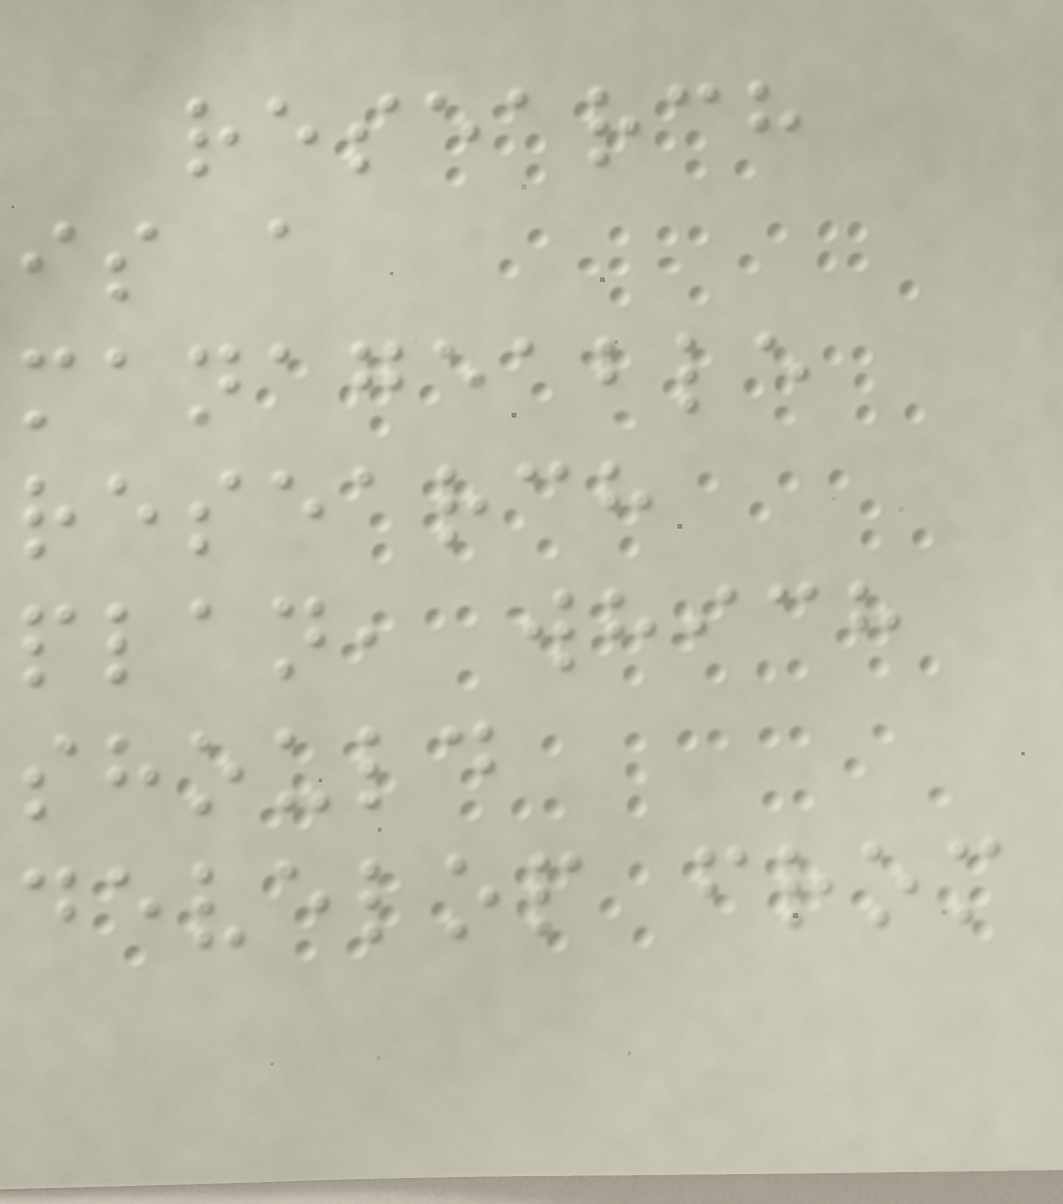research
is a
manageable
research
plan, which
should
develop from
